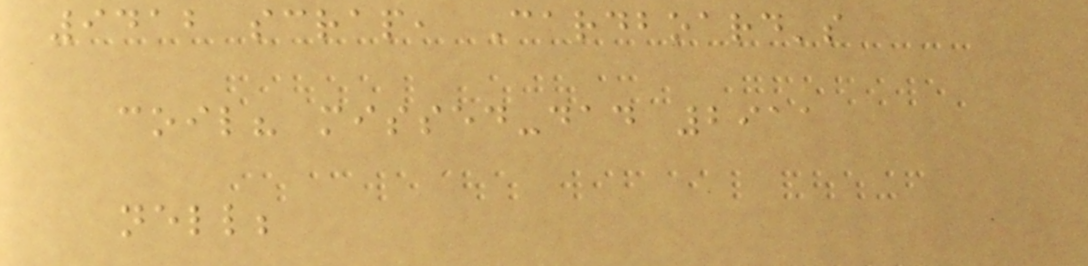9412 scrap, Cardboard's
coil? missed-dad 2911
nell;
